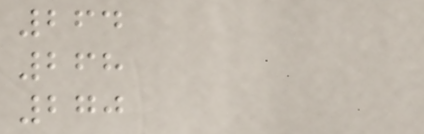264
268
270
